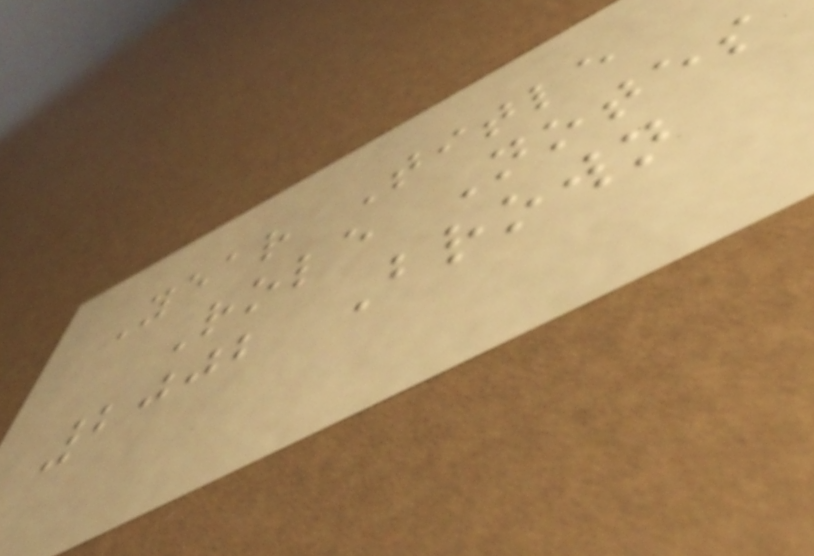Year Title
Role Notes
2002 Brown
